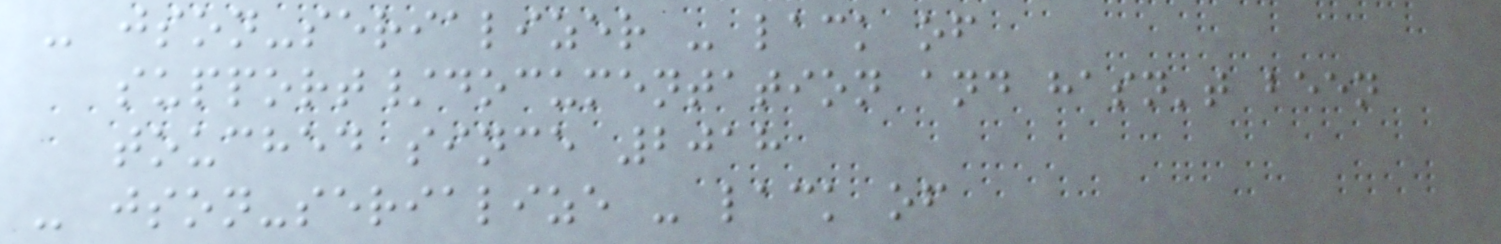- json-serializer - lack of
support/documentation and hasn't been
touched since 2018
- json-serialize - lack of
